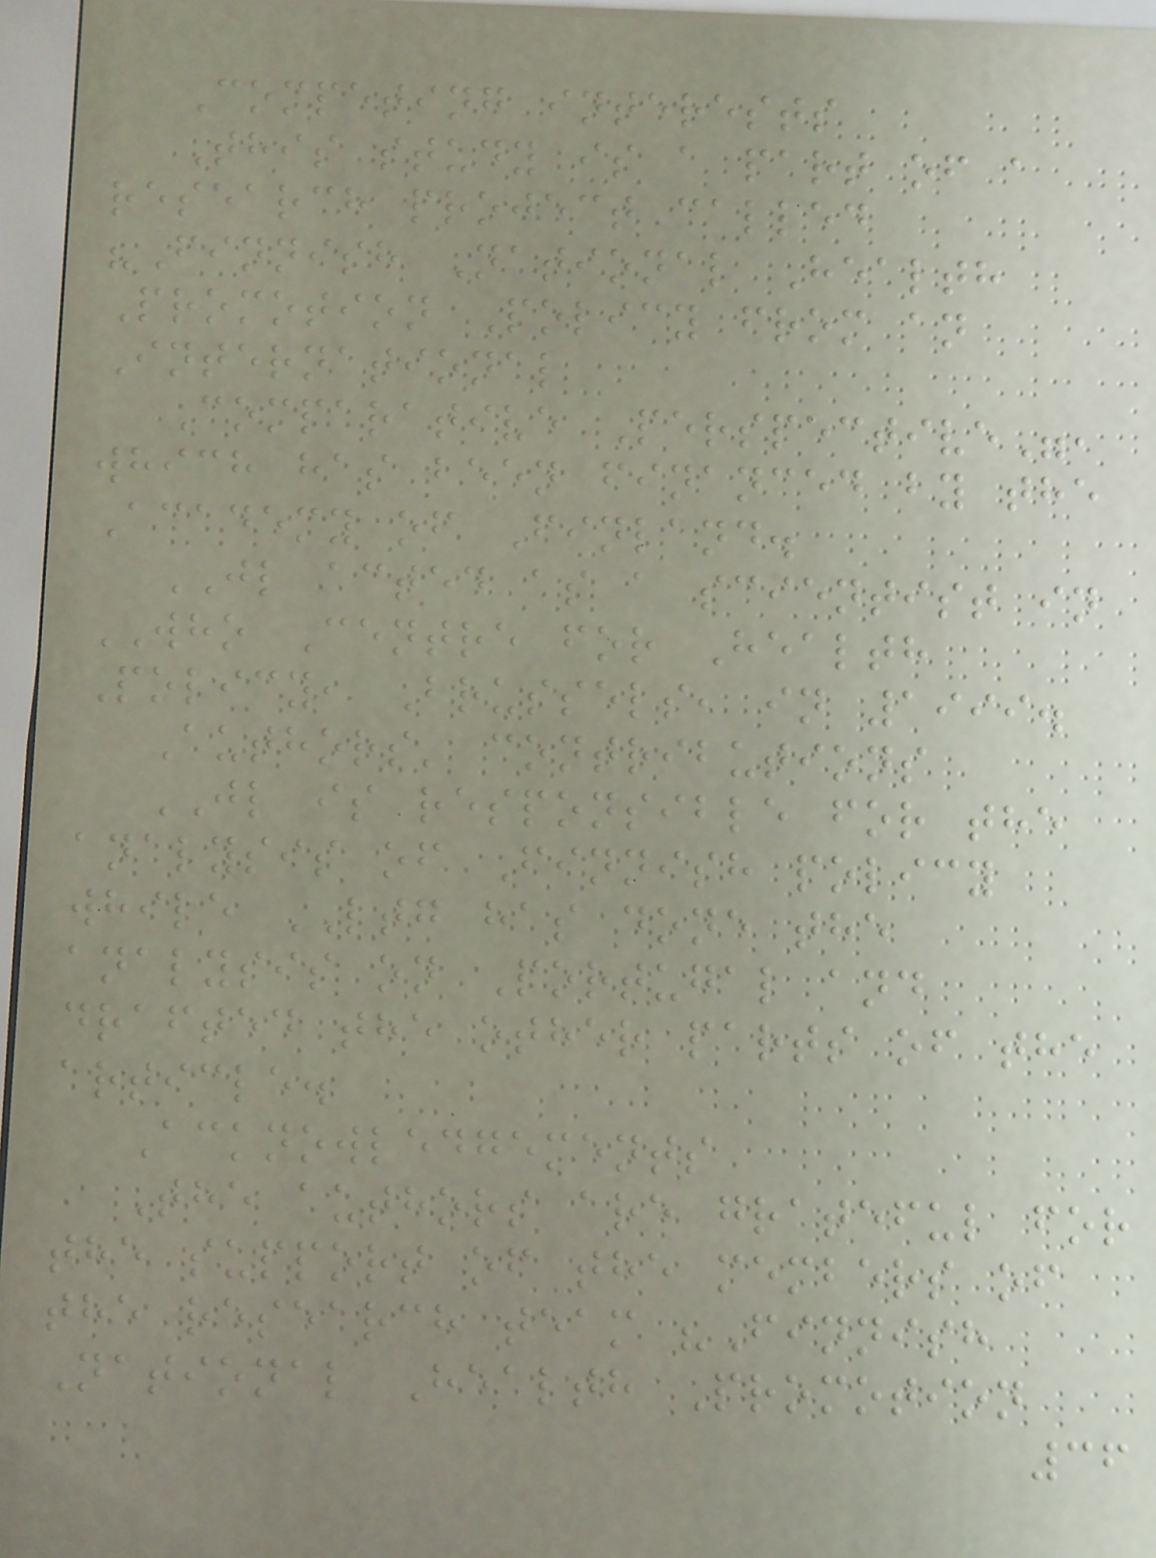Competing interests
This study is a part of a
research project called
"Finnish National Health
Promotion Policy from an
International
Comparative Perspective",
which has been financed by the
Academy of Finland.
JL acted as a scientist in
WHO Centre for Health
Policy, Brussels, in 1999.
Authors' contributions
JL is responsible for the
analysis of Finnish policy
while LTG has done the
analysis on Portugal and
drafted the other parts of the
article.
Acknowledgements
The authors are grateful for
the support of the members of
the research team "Finnish
National Health Promotion
36
